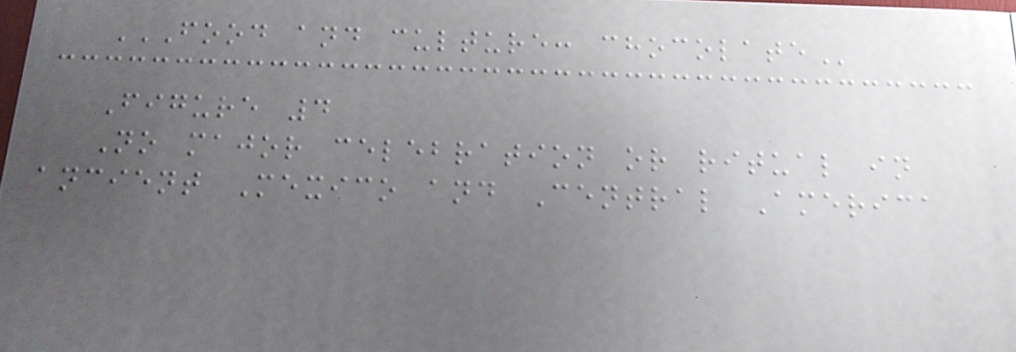FOOD AND CULTURE: CHOCOLATE
Figure 4
No major celebration or ritual in
ancient Mexico and Central America
